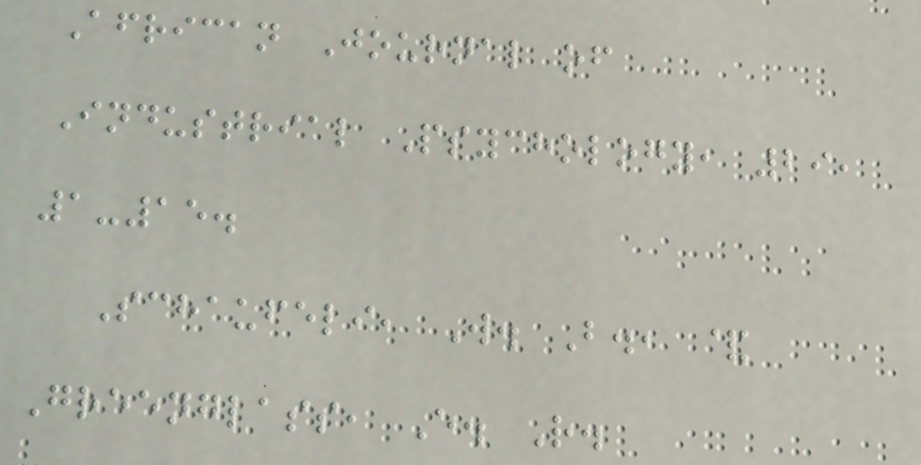African Journal of
Industrial Psychology, 29,
1-15.
Schaufeli, W. B., &
Greenglass, E. R.
